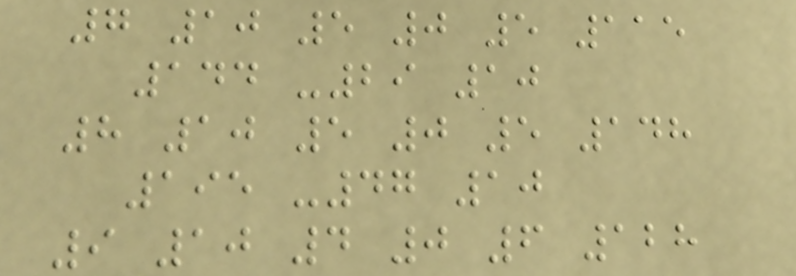7 10 5 0 5 115
144 -29 10
8 10 5 0 5 148
195 -47 10
9 10 4 0 6 128
